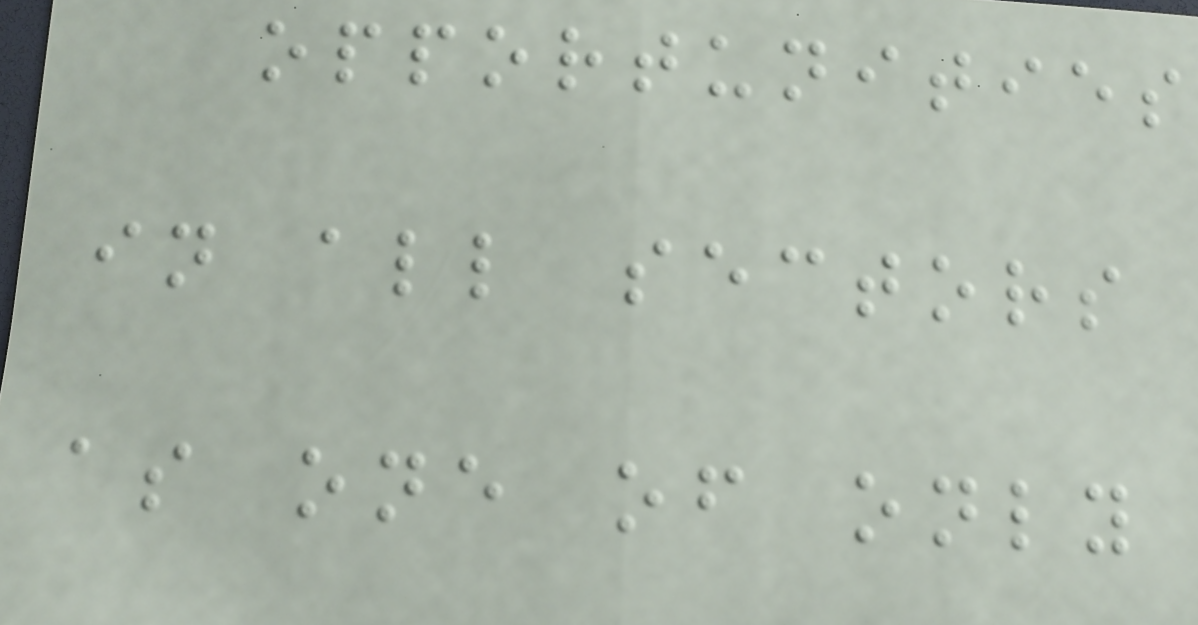opportunities
in all sectors
as one of only
